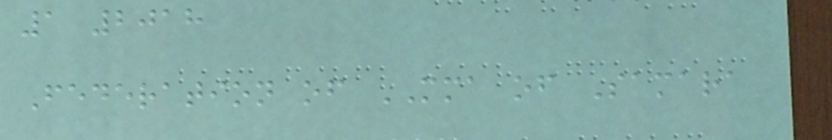1 2018
Federation of MMA of Samara
